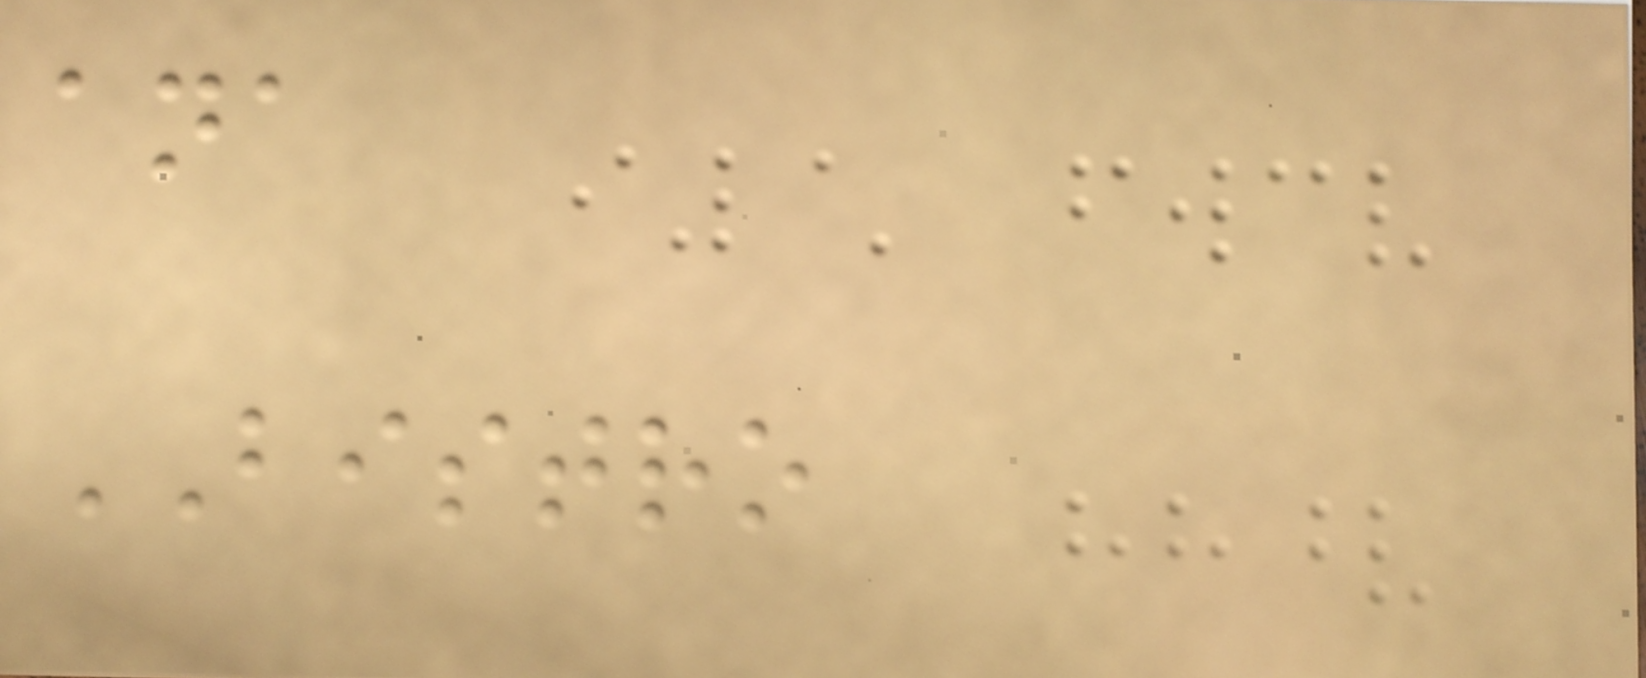ana
BISTRO
